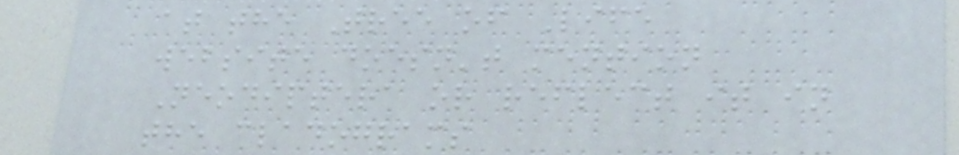at the Tree of Life
website doesn't mention
Neodiptera or reflect it in
the cladograms
